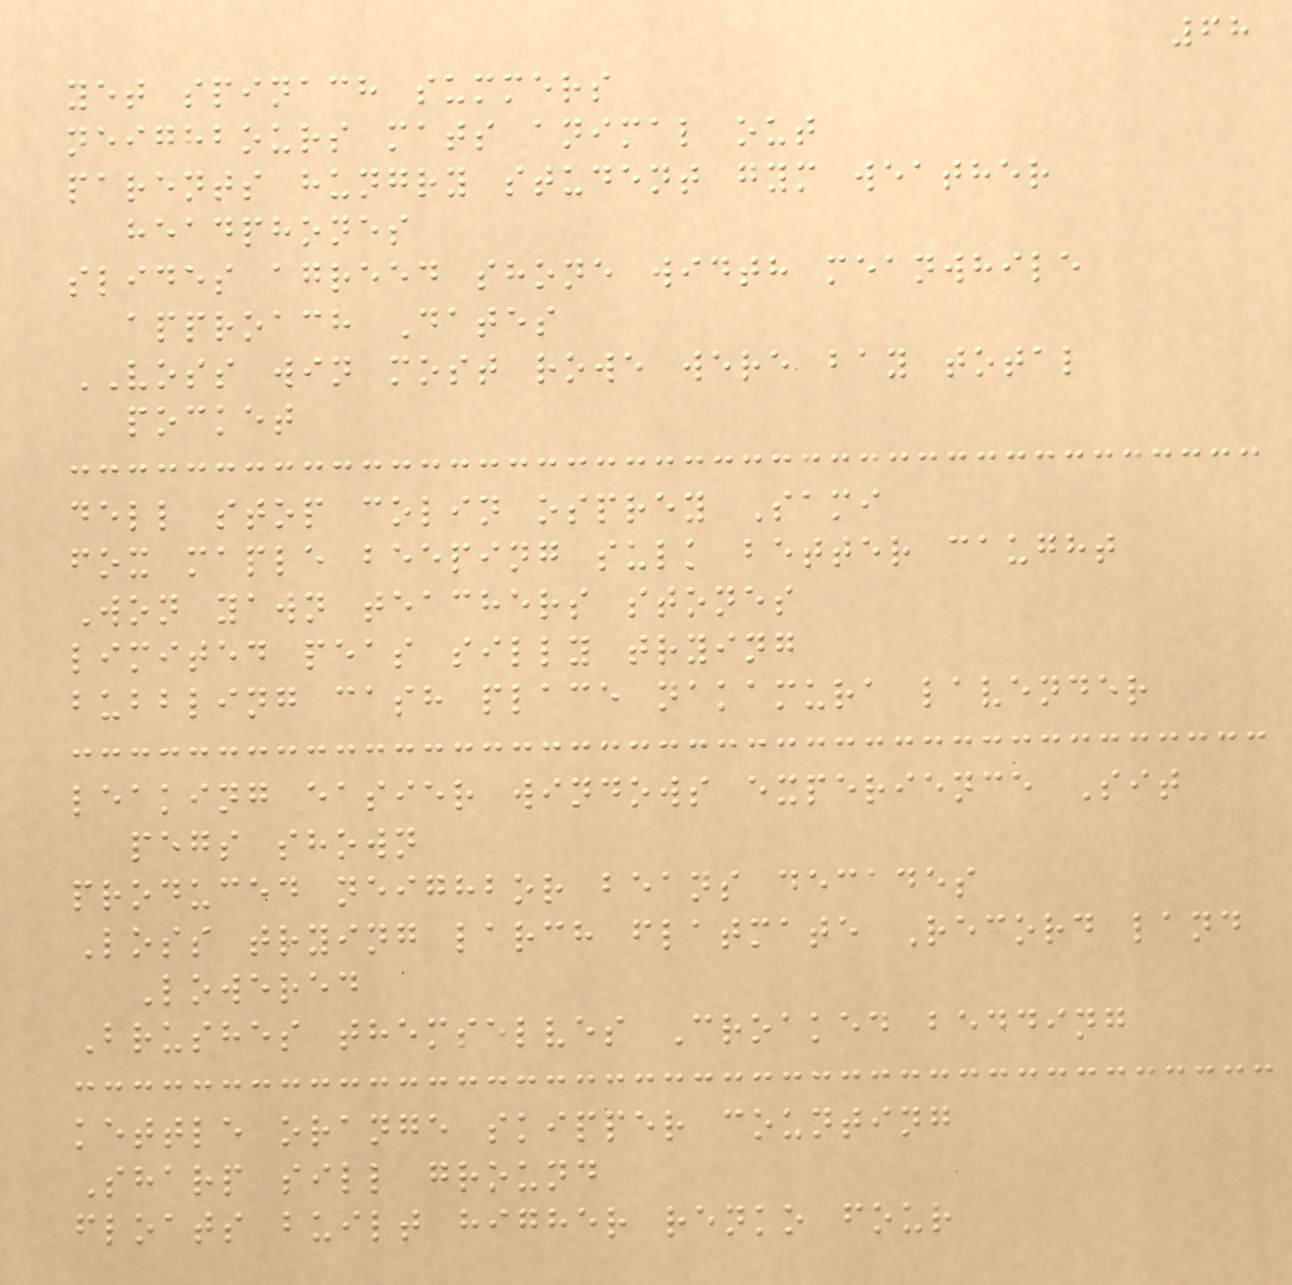68
yet spinach summers
neighbours mats animal out
parents hungry student gym weather
headphones
slides agreed shone width meanwhile
approach Dates
VOSS win most rowe were bay total
pocket
dell stop colin osprey Sami
fox maple beeping sulk better caught
Won yawn teachers stones
limited peas silly trying
bubbling cash place nakamura lavender
leaking easier windows experience Sit
pegs shown
produced neighbor beans decades
Loss trying larch flatmate Record land
Lowered
Brushes themselves Croaked bedding
kettle orange skipper counting
Sharp sill ground
floats built higher renko four
